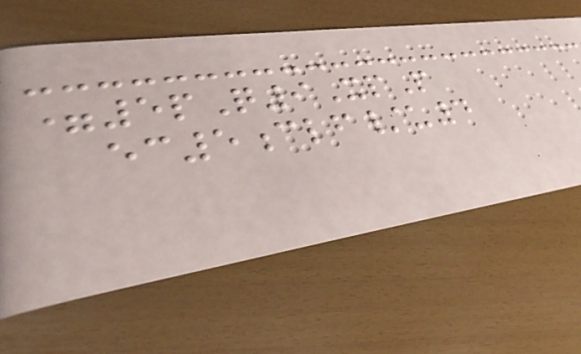=5pQ9XpP
ec5clf/u4
